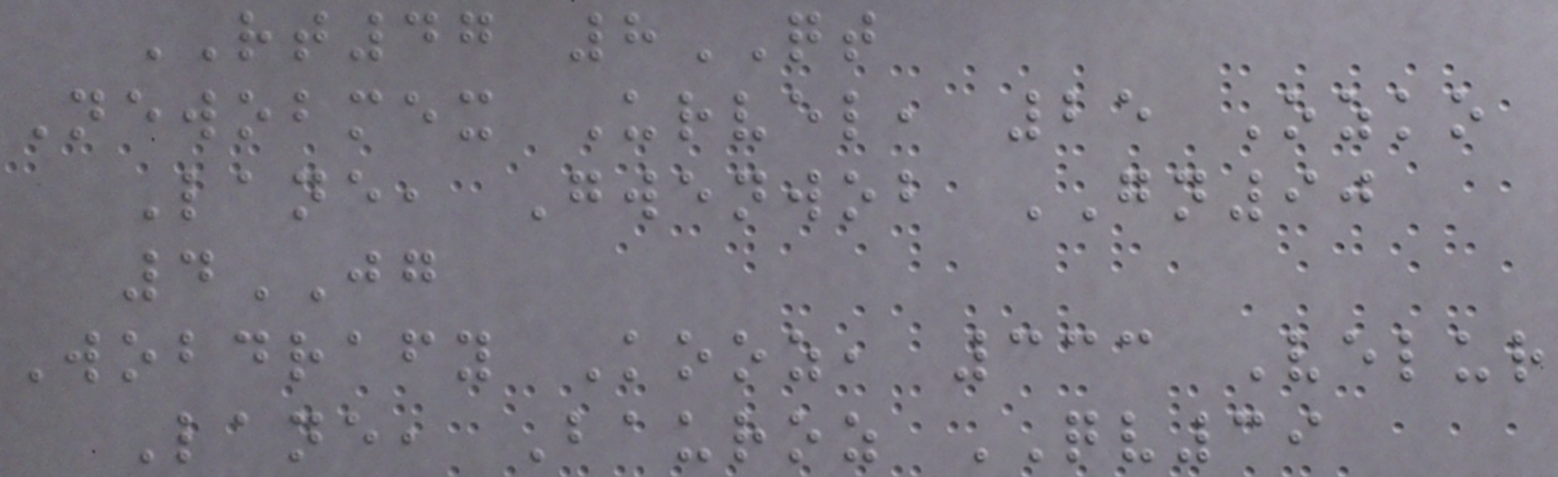RT47 8QT
Newobmex Urvel, 25 Ozko
Lane, Gwenwob GN90
4JG
Wobdrafy Kooz, 333 Velur
Lane, Bauroz QV39
